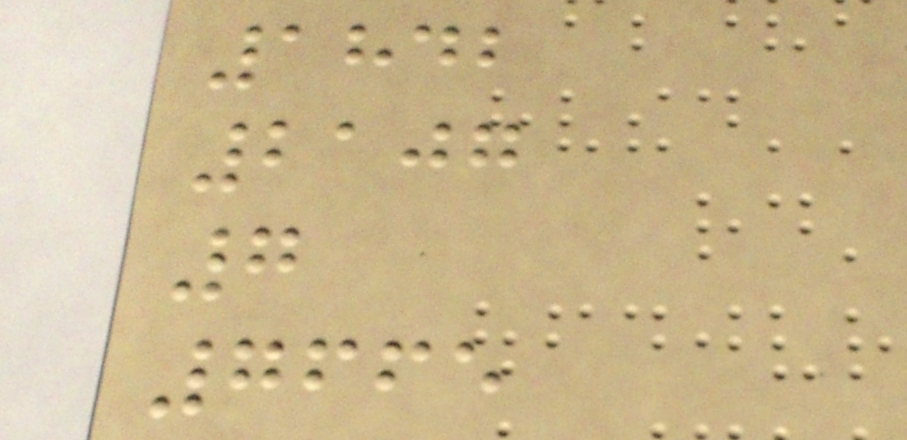1842
2107
7
7665
